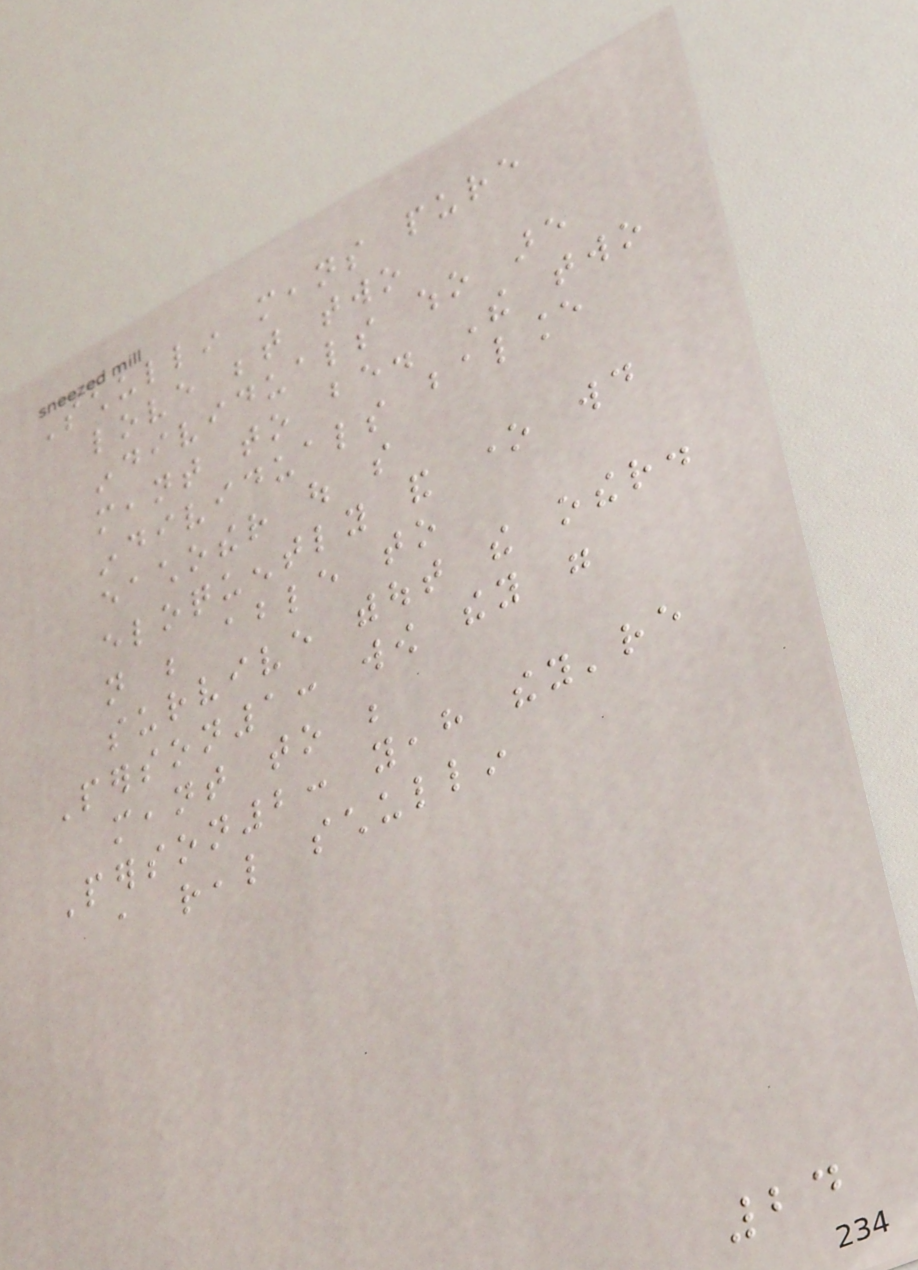Schullin means pure
love between two
individuals who are
meant to be. The two
individuals balance
eachother out so
eloquently and one would
not be able to
survive without the other.
Person1: wow they were
meant to be
Person2: yeah they're
a real schullin
24
